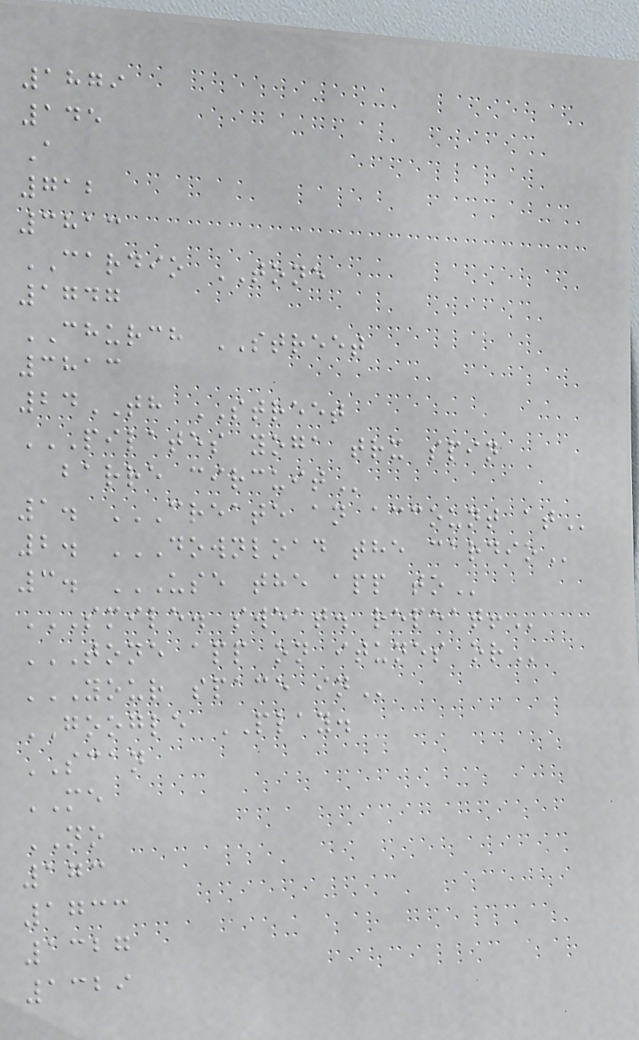1879
145
A
712
3813
CARDIO TONE
1747
CHURCH STREET
3813
24TH STREET
PILATES YOGA TRX SPIN
BARRE CIRCUIT
1. CREATE AN ACCOUNT AT
2. DOWNLOAD THE CARDIO
3. USE THE APP TO
SMILE. SWEAT. REPEAT!
TONE APP ON ITUNES OR
YOUR SPACE IN
GOOGLE PLAY.
SCAN
ME
NO
173
1733
1327
1329
